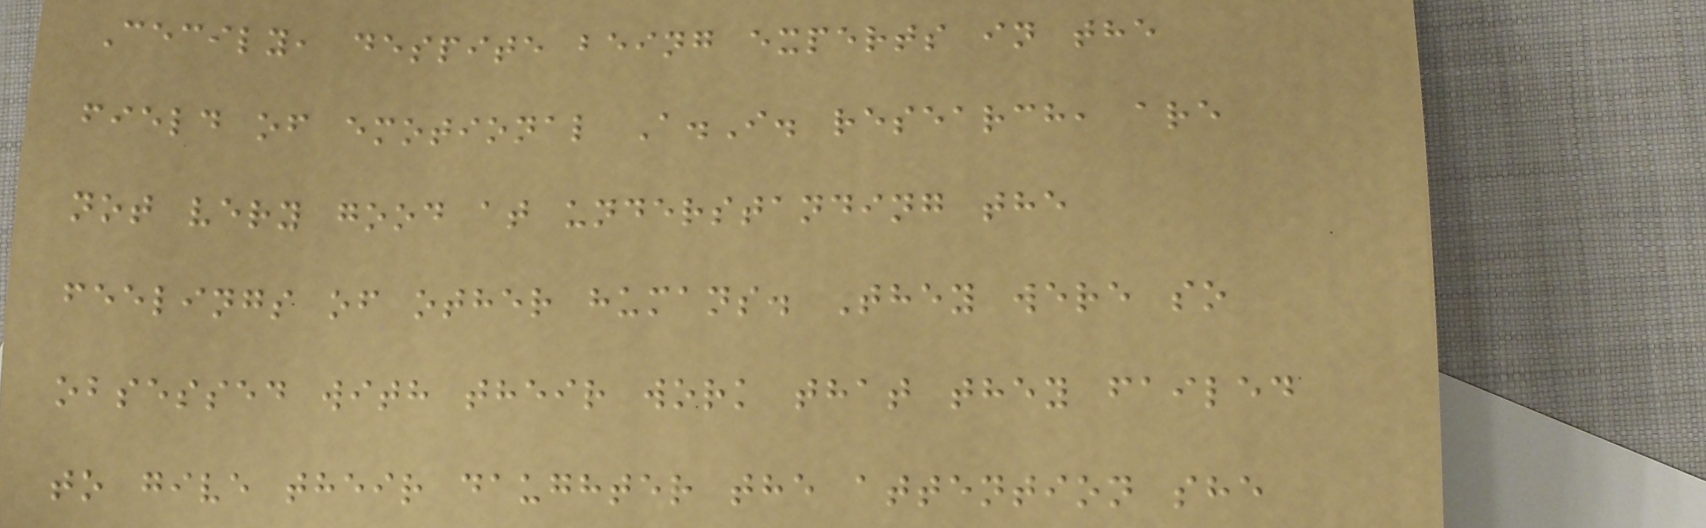Cecily, despite being experts in the
field of emotional A.I. research, are
not very good at understanding the
feelings of other humans. They were so
obsessed with their work that they failed
to give their daughter the attention she
